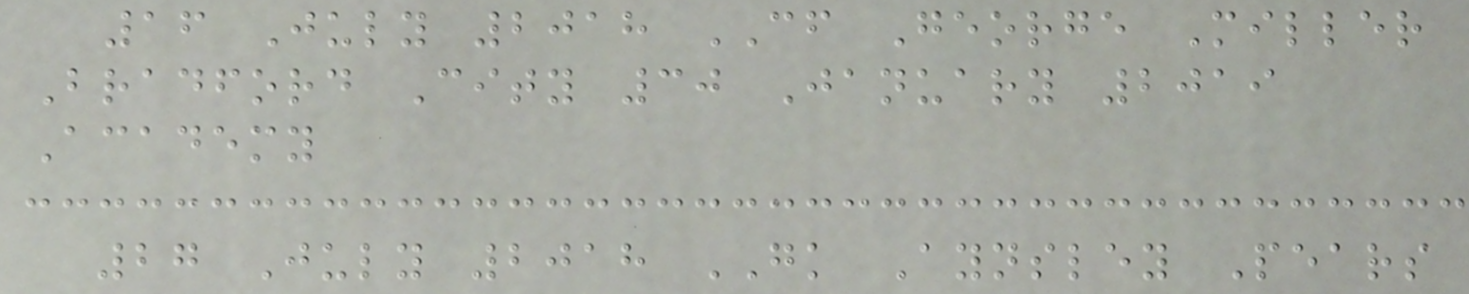16 July 2018 CF George Miller
Bradford City 30 January 2019
Academy
27 July 2018 GK Aynsley Pears
